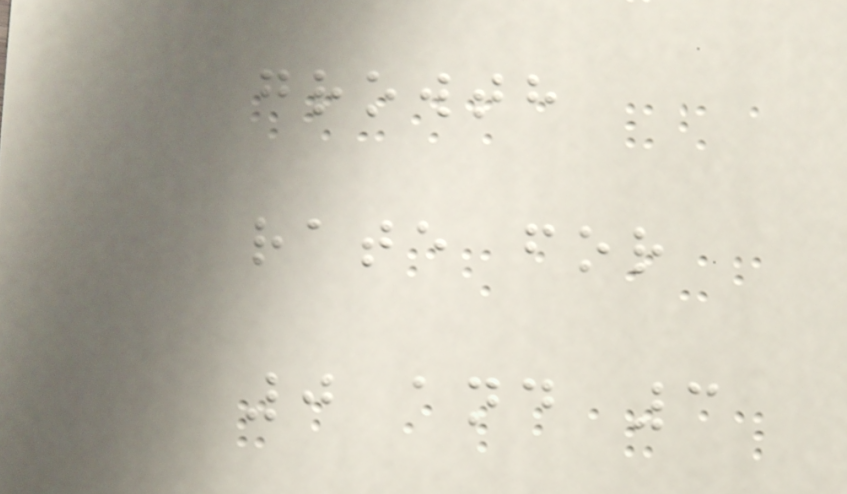growth
rate for
0 and 3
